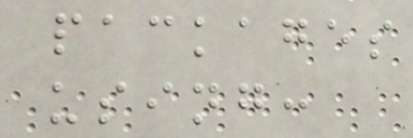packages
using:
